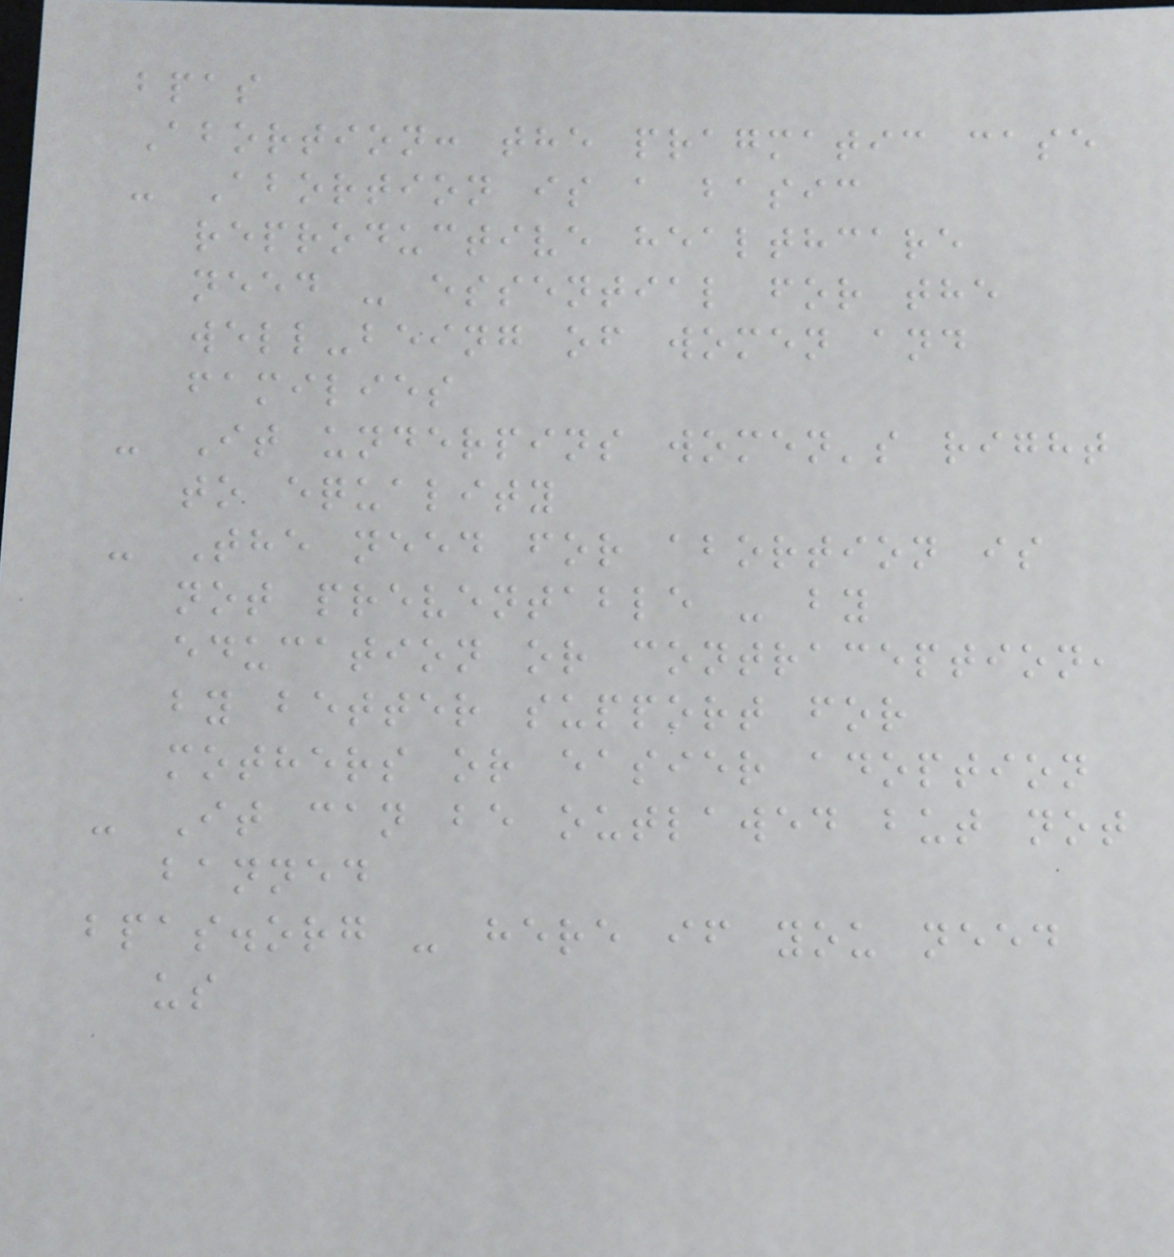bpas
Abortion: the pragmatic case
- Abortion is a basic
reproductive healthcare
need - essential for the
well-being of women and
families
- It underpins women's right
to equality
- The need for abortion is
not preventable - by
education or contraception,
by better support for
mothers or easier adoption
- It can be outlawed but not
banned
bpas.org - here if you need
us
